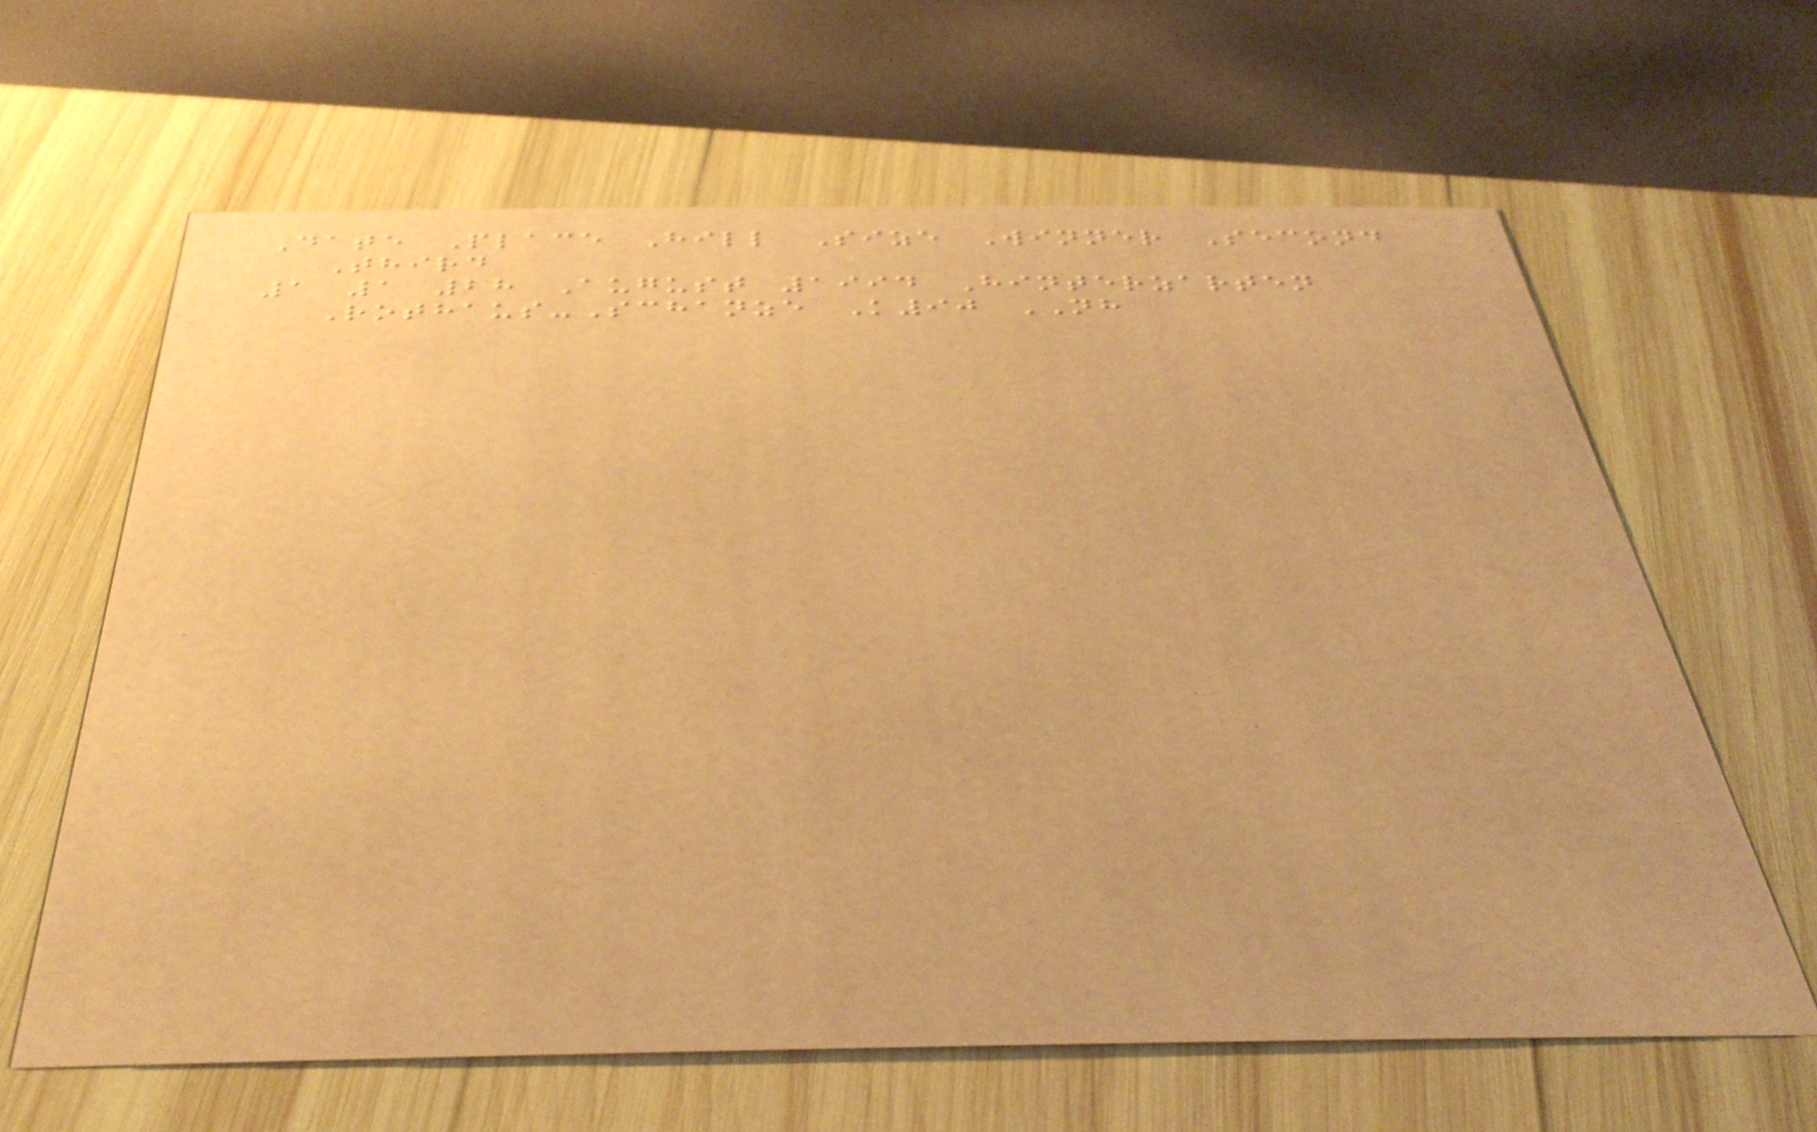Date Place Hill Size Winner Second
Third
1 1 28 August 1994 Hinterzarten
Rothaus-Schanze K90 NH
